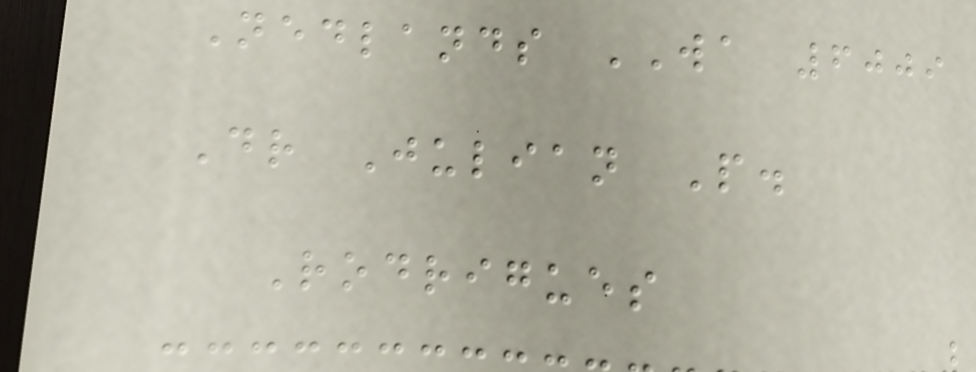Nedlands WA 6009
Dr Julian P.
Rodrigues
